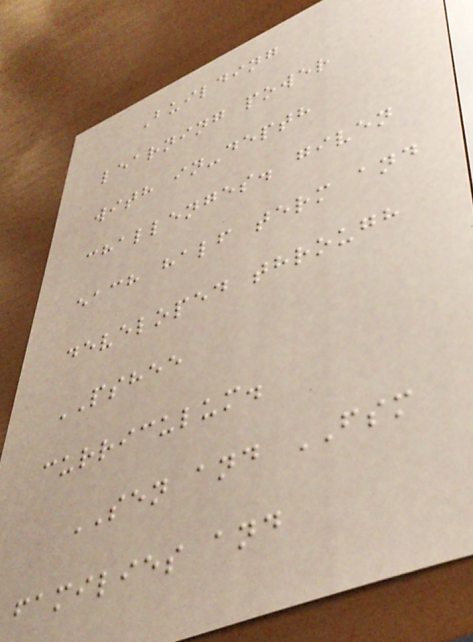Building
learning power
with in-depth
challenges. given
each half term and
developed through
PSHEE
curriculum.
SEN and FSM
families and
